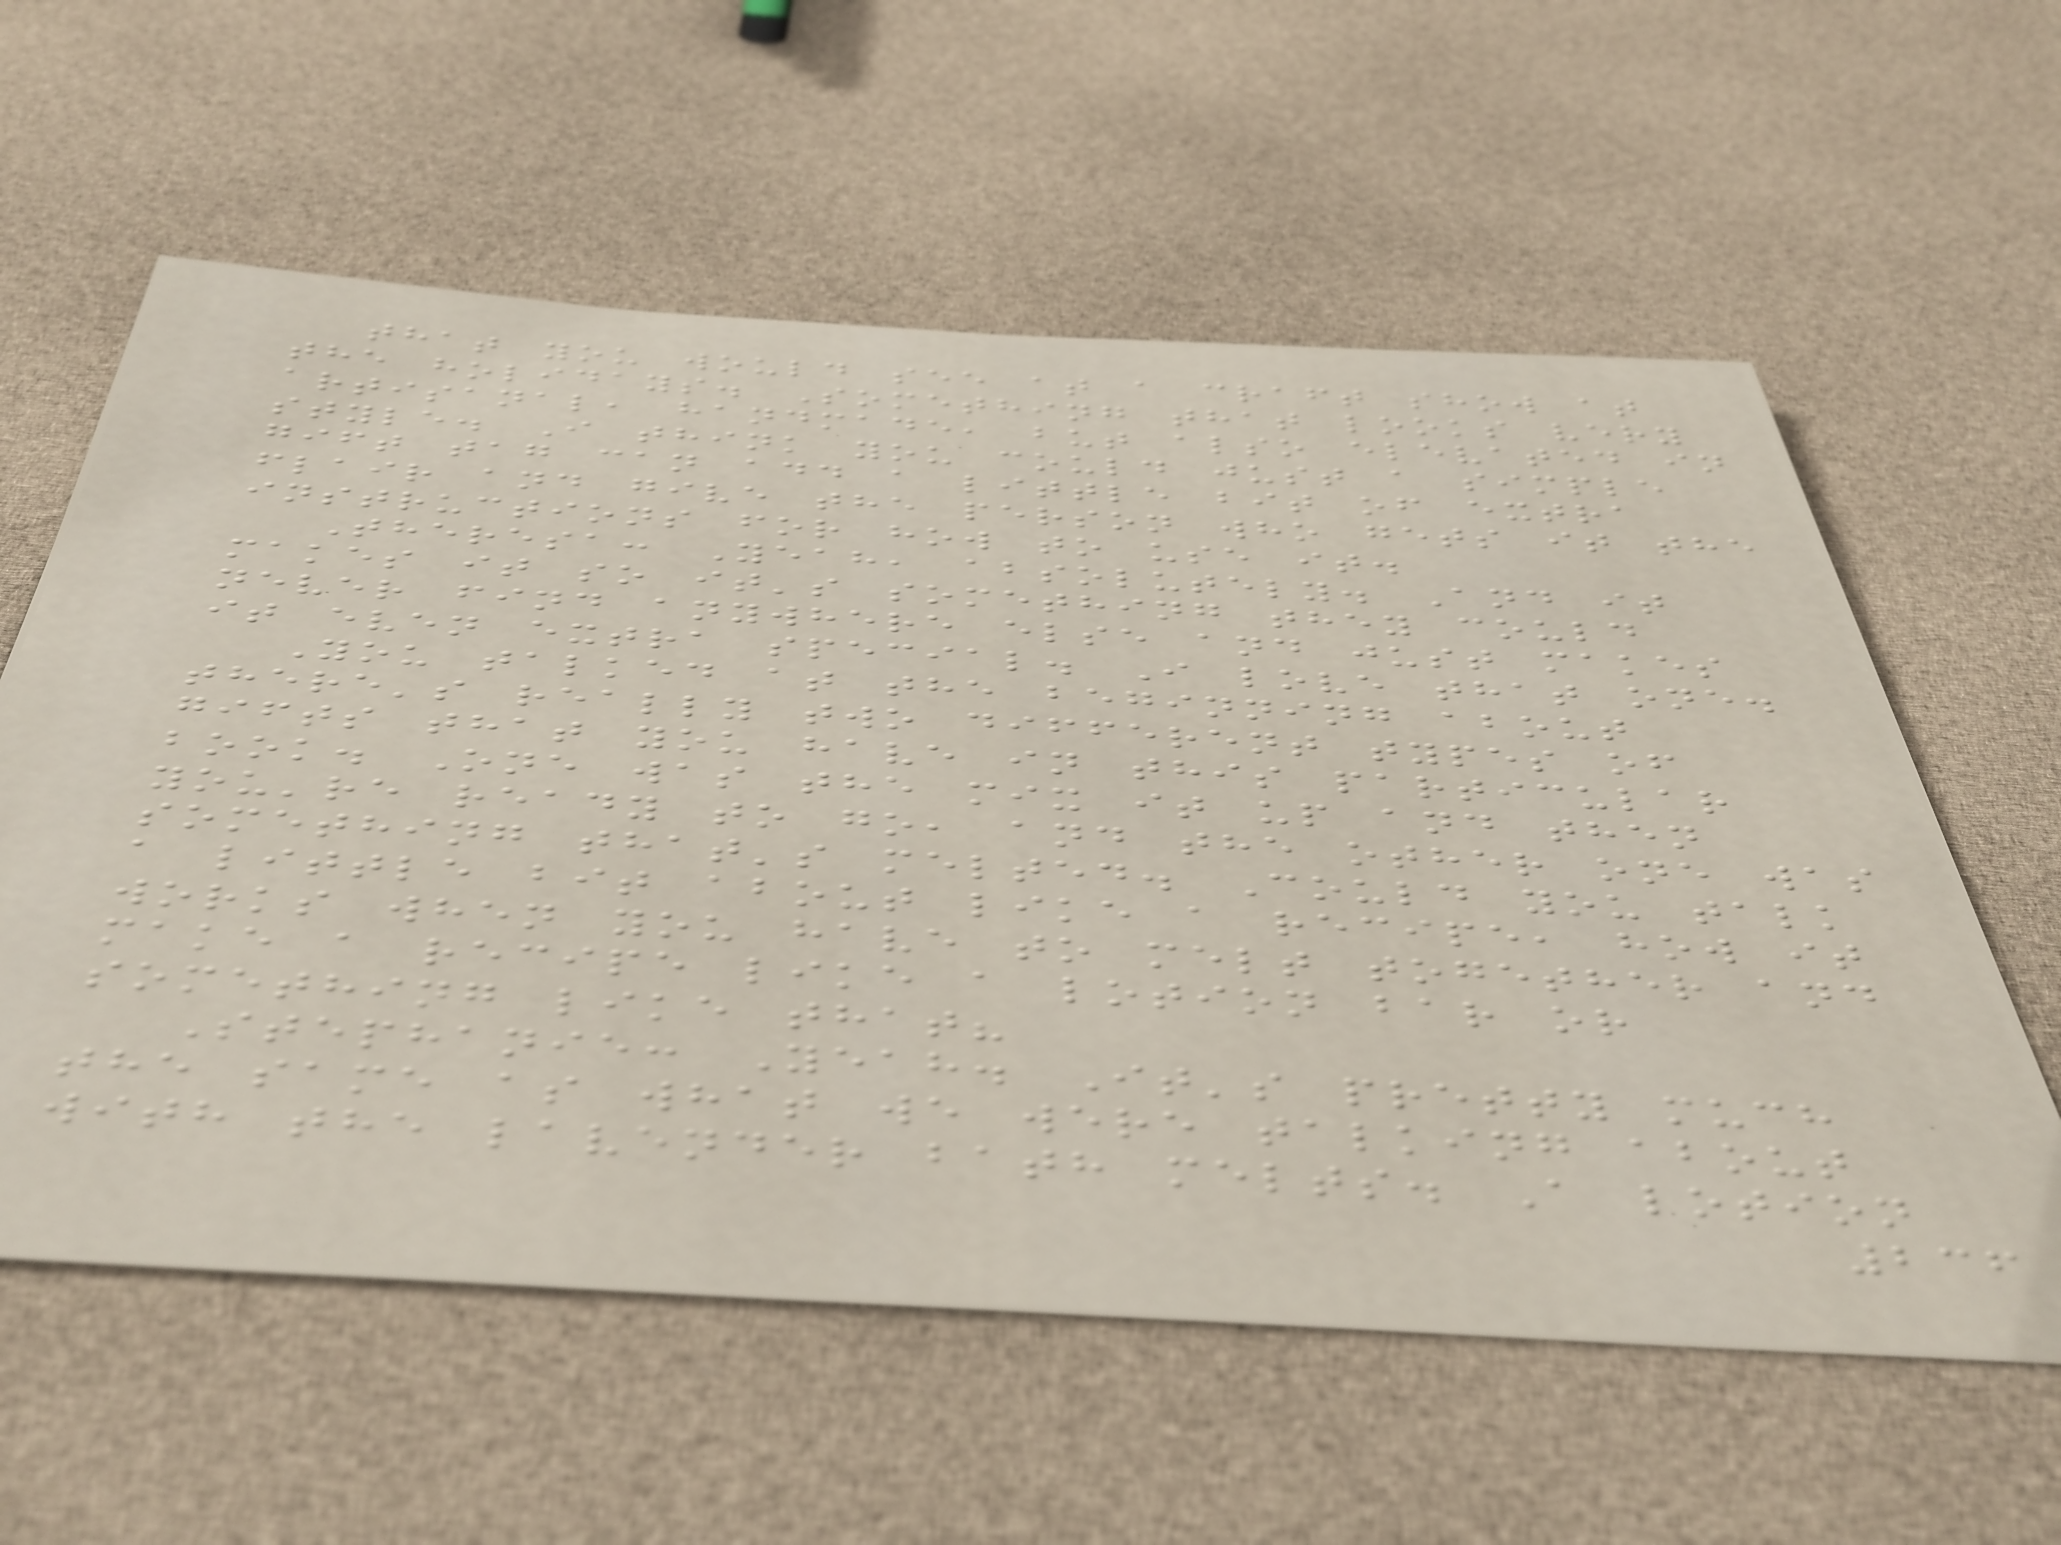that you would see at a craft show at
the holidays. Something that looks very
artisanal, handmade, but also elevated in
style. I think you could just a simple
gift tag can add a little bit of extra
flair and give the person who gets it the
instructions for how to use it.
Theresa: Yeah, absolutely. And it
makes it so it's something they could
never find anywhere else and just makes
it even extra special. I love that one.
You talked at the beginning about
there's really two different types of
gifts that you have in this particular
book. One was the mix it up and then
you're ready to go, and the other one was
something that's melted. Could you talk
a little bit about like a recipe, how it
works when you have to melt together and
make a recipe like a lotion bar or
something like that?
Stephanie: Yeah. It's pretty much
the same as what we were talking about
with the lavender bath melts. A lotion
236
